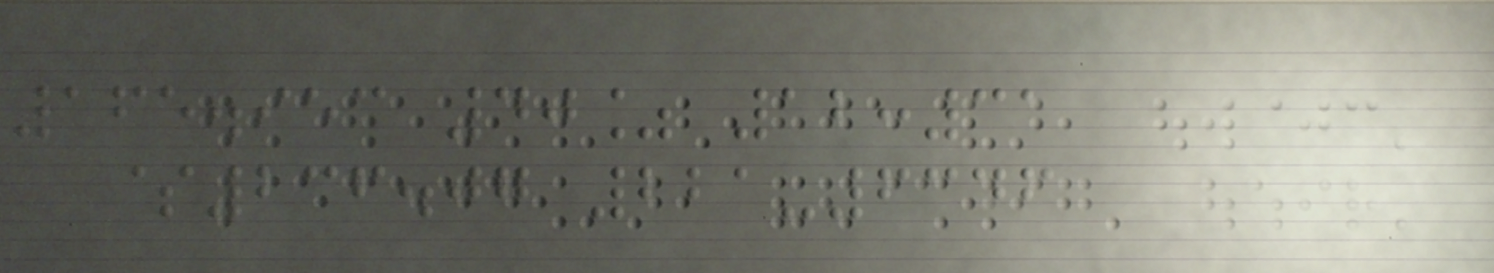165.953 40% 12:31
$236.07 221-6346
